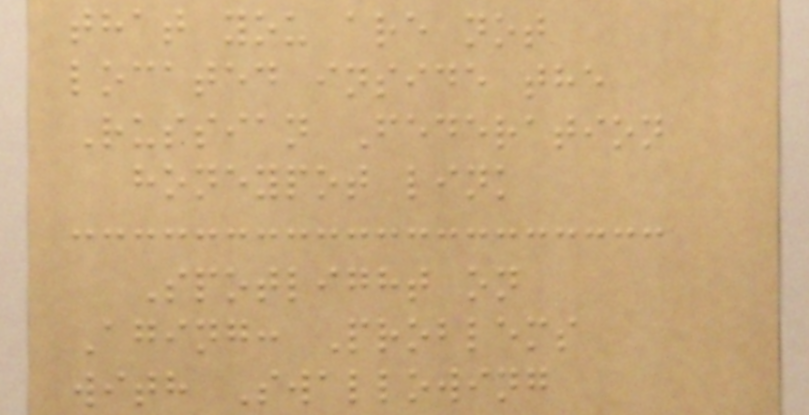that you are not
located inside the
Russian Federation
honeypot link
Spotlight on
Aging: Problems
with Swallowing
